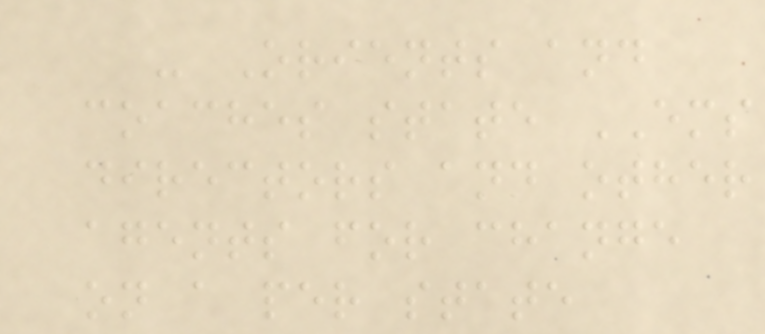- Orients and
coaches state EMS
directors and other
agents for change
on a per state
